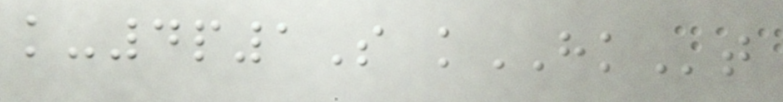k-4p1S kHKt
